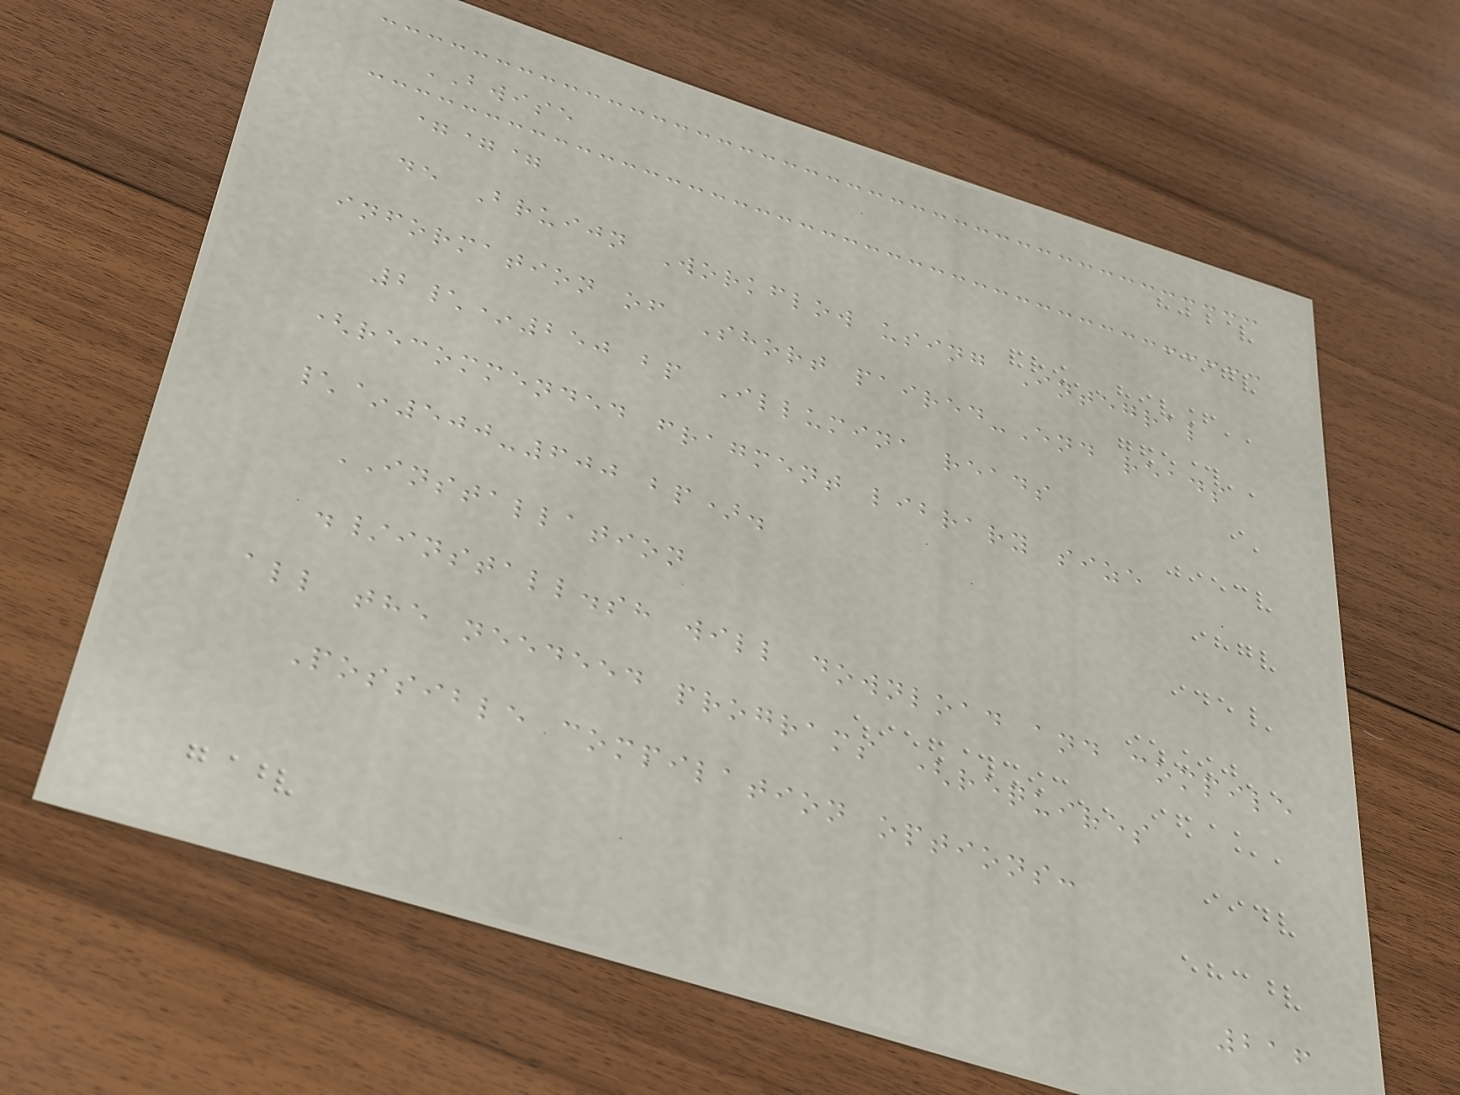BWISE
===
de Bruijn Workflow using Integral
information of Short paired-End reads
2\*250 bp Illumina reads
(recommended fragment library size
\~500-600 bp).
INSTALLATION
./install.sh will download and compile
all the needeed programs (requires
Possible compilation options:
216
